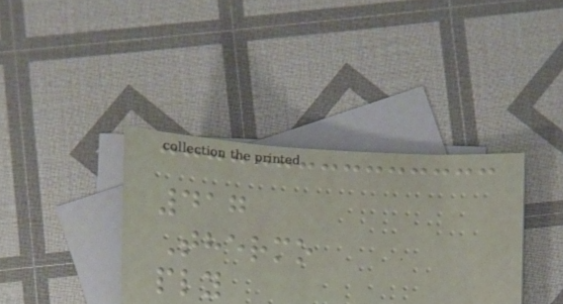417
Thermo
ply
